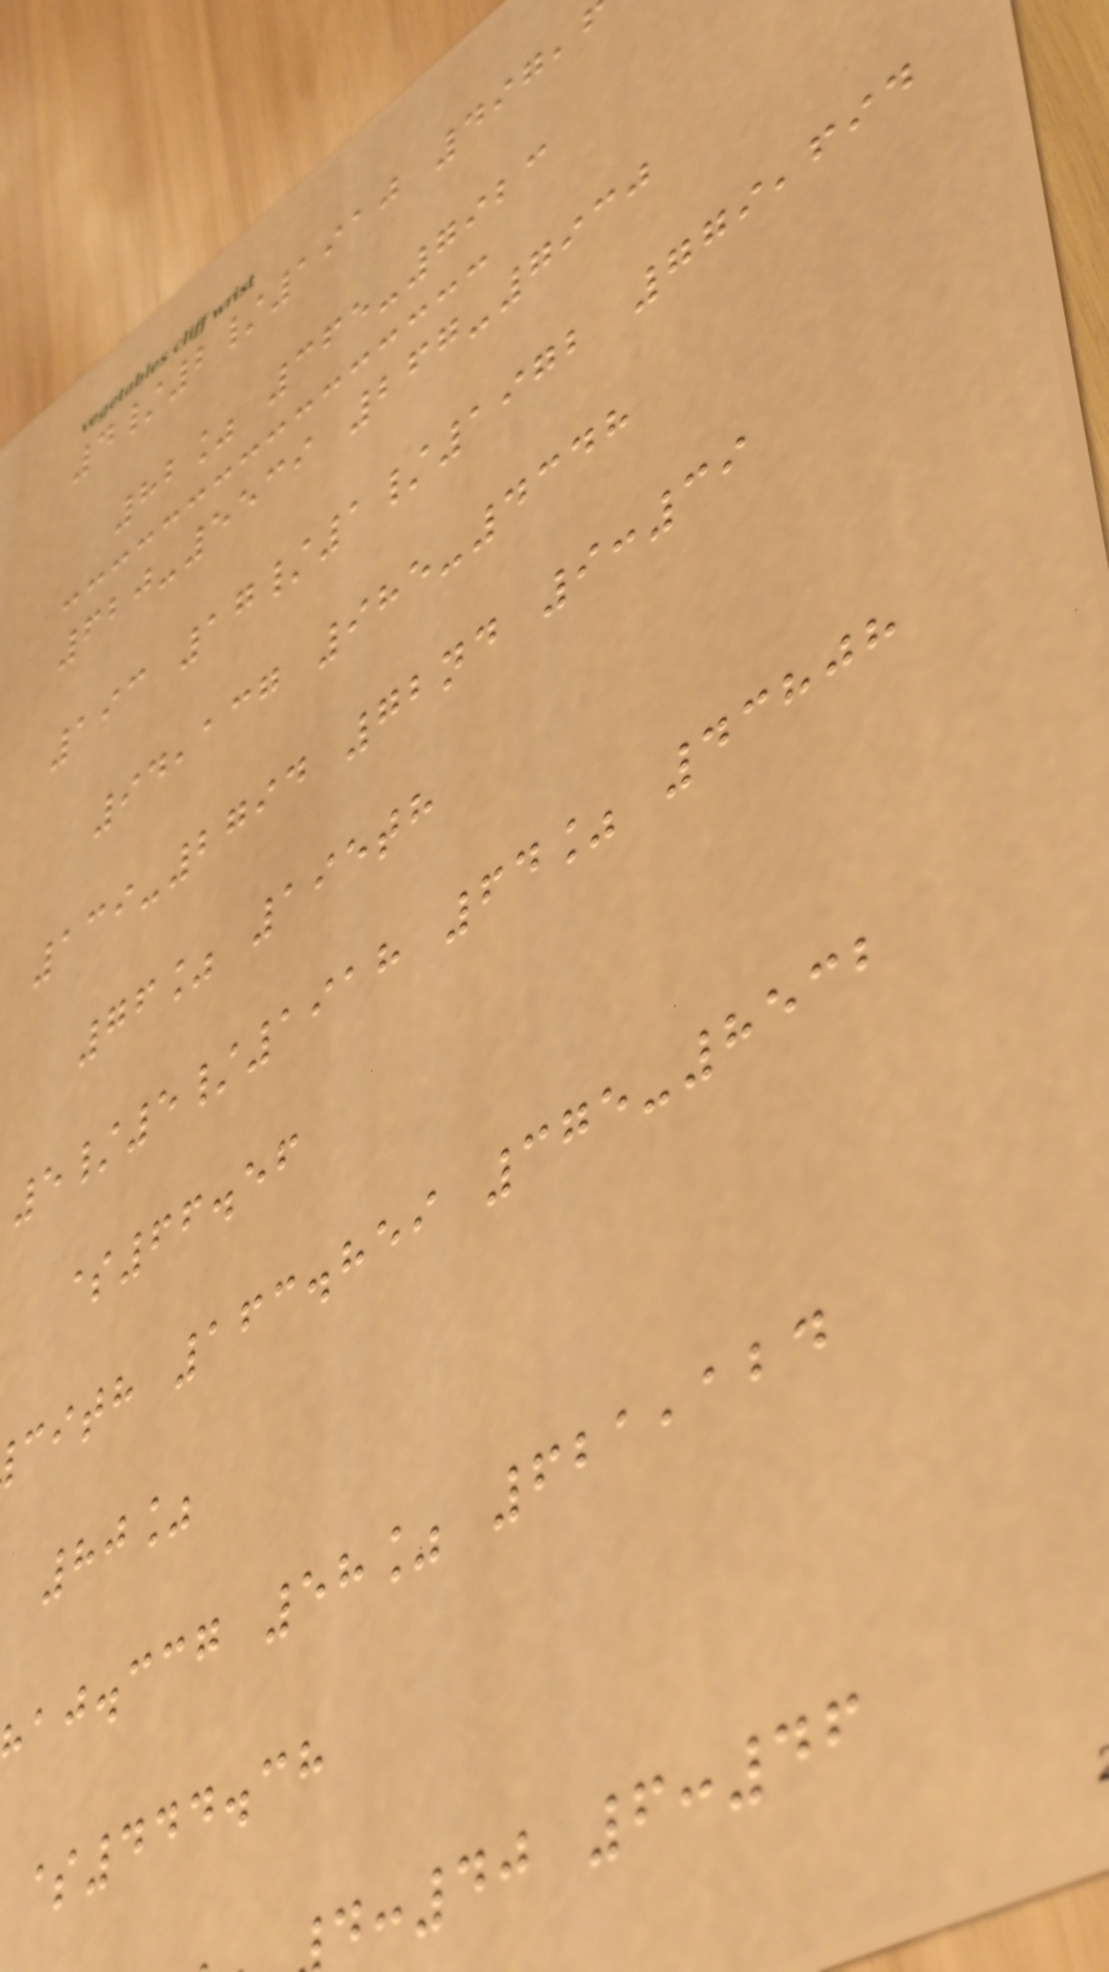4/2/1910 497,
82% 365-7923
620-5539 267-7930
193 17/1/1972 779,694
94,137 985-4348
139-2794 72nd 9:39
76% 195th
5/5/1918 64% 43808
$66.56
cith 163.859 375-8532
80%
aj.ccg 58% 621,124
$444.38
:40 6:46
